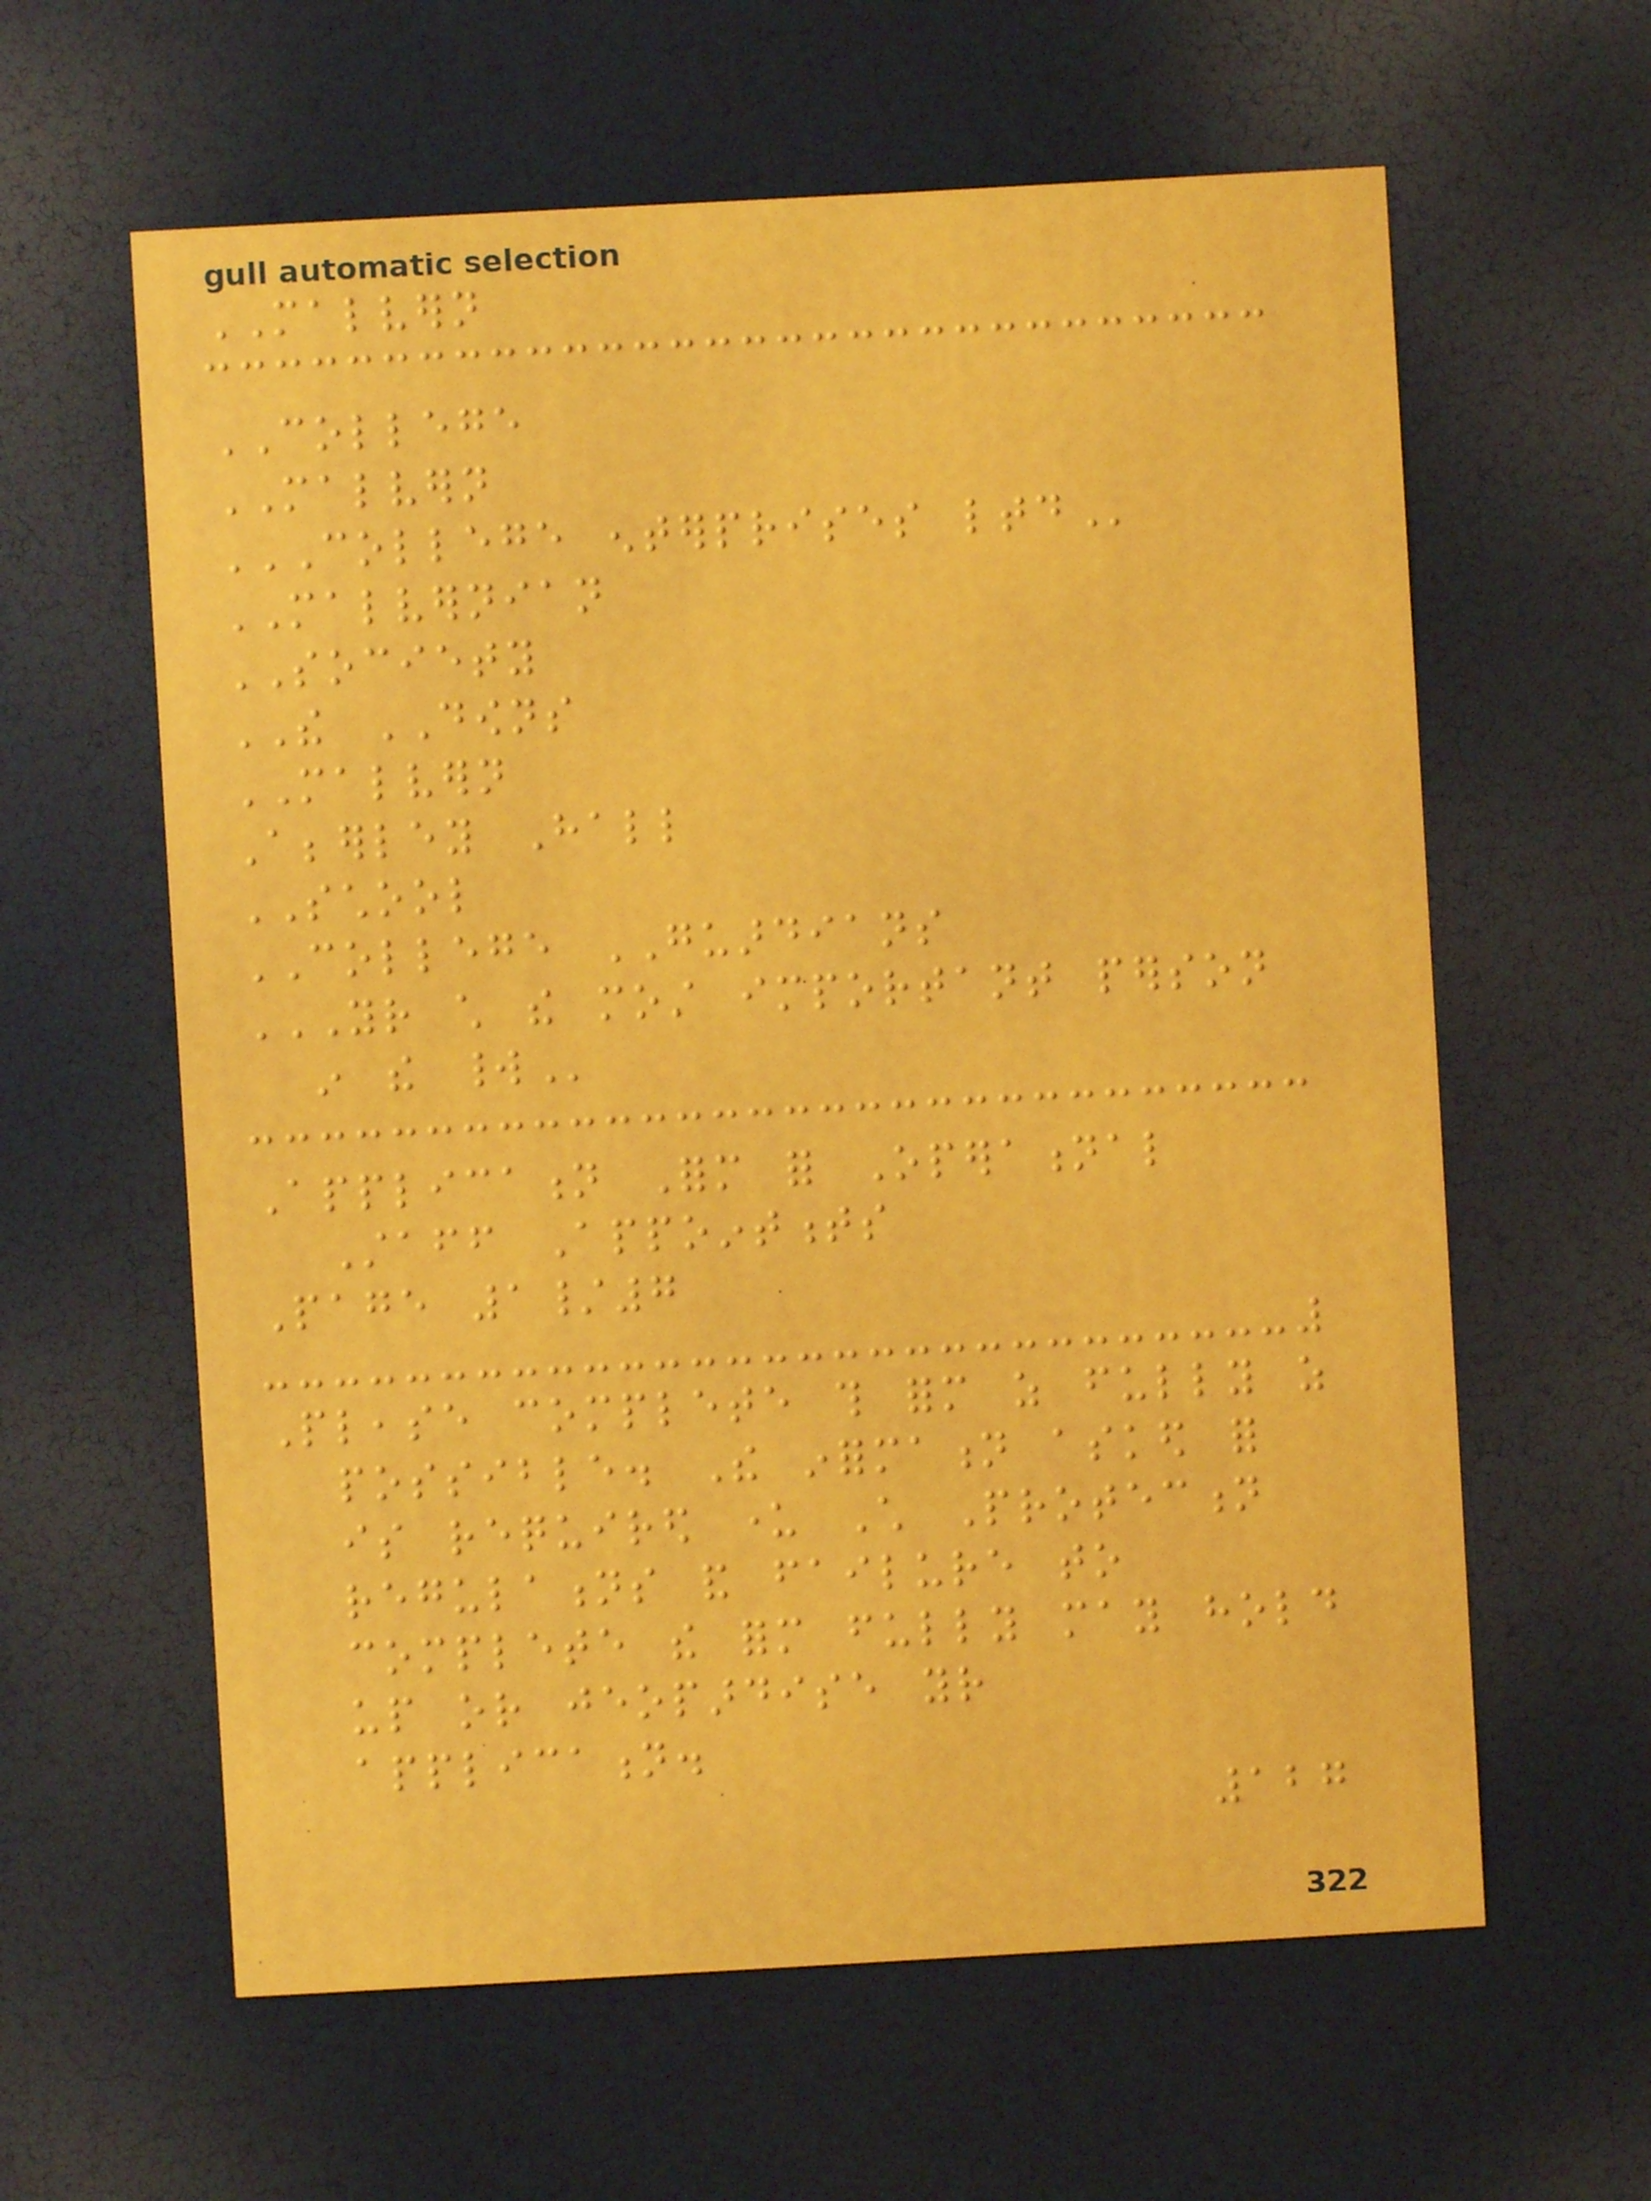MALVERN
COLLEGE
MALVERN
COLLEGE ENTERPRISES LTD
MALVERNIAN
SOCIETY
THE DOWNS
MALVERN
Abberley Hall
SCHOOL
COLLEGE GUARDIANS
YOUR CHILD THE MOST IMPORTANT PERSON
IN THE WORLD
Application Form for Operational
Staff Appointments
Page 1/7
Please complete this form as fully as
possible. The information asked for
is required under Child Protection
regulations and failure to
complete the form fully may hold
up or jeopardise your
application.
127
